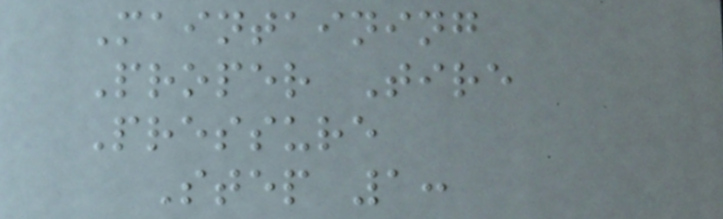Maintaining
Proper Tire
Pressure
Step 1:
